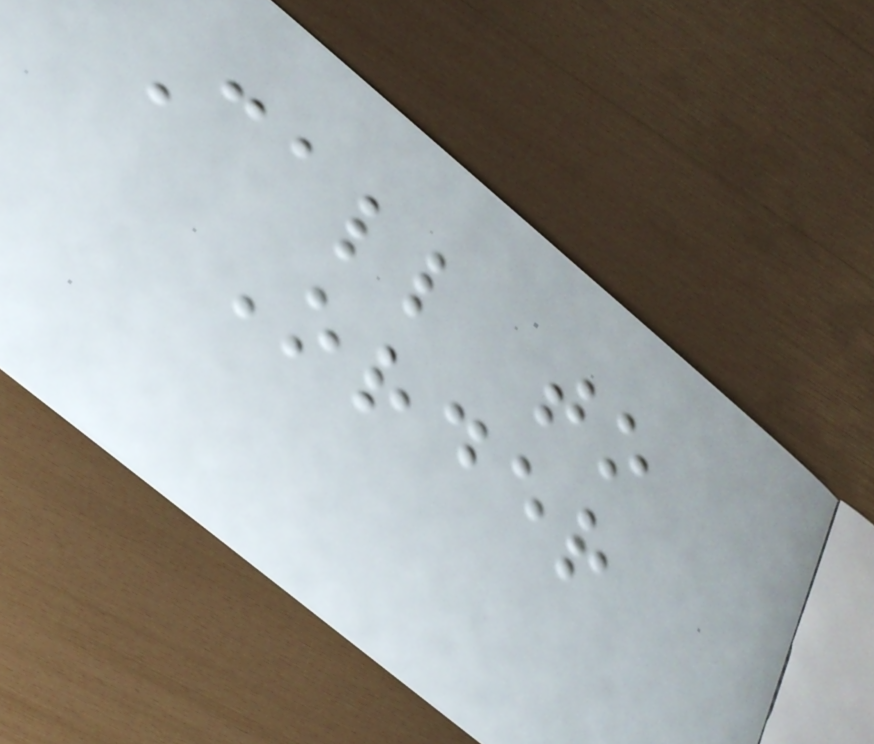Call to
Order
